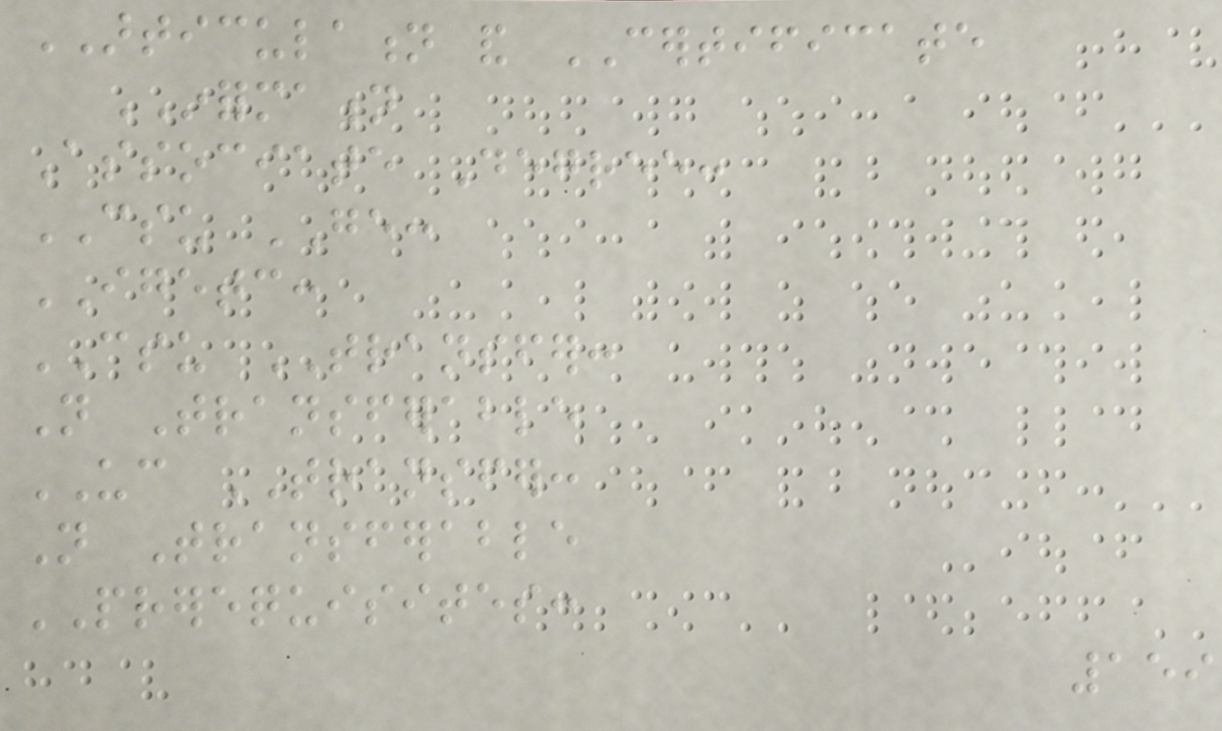ARTICULATION and CERTIFICATE
INFORMATION
Associate Degree:
CSU GE:
IGETC:
CSU TRANSFER:
Not Transferable
UC TRANSFER:
Not Transferable
PREREQUISITES:
159
